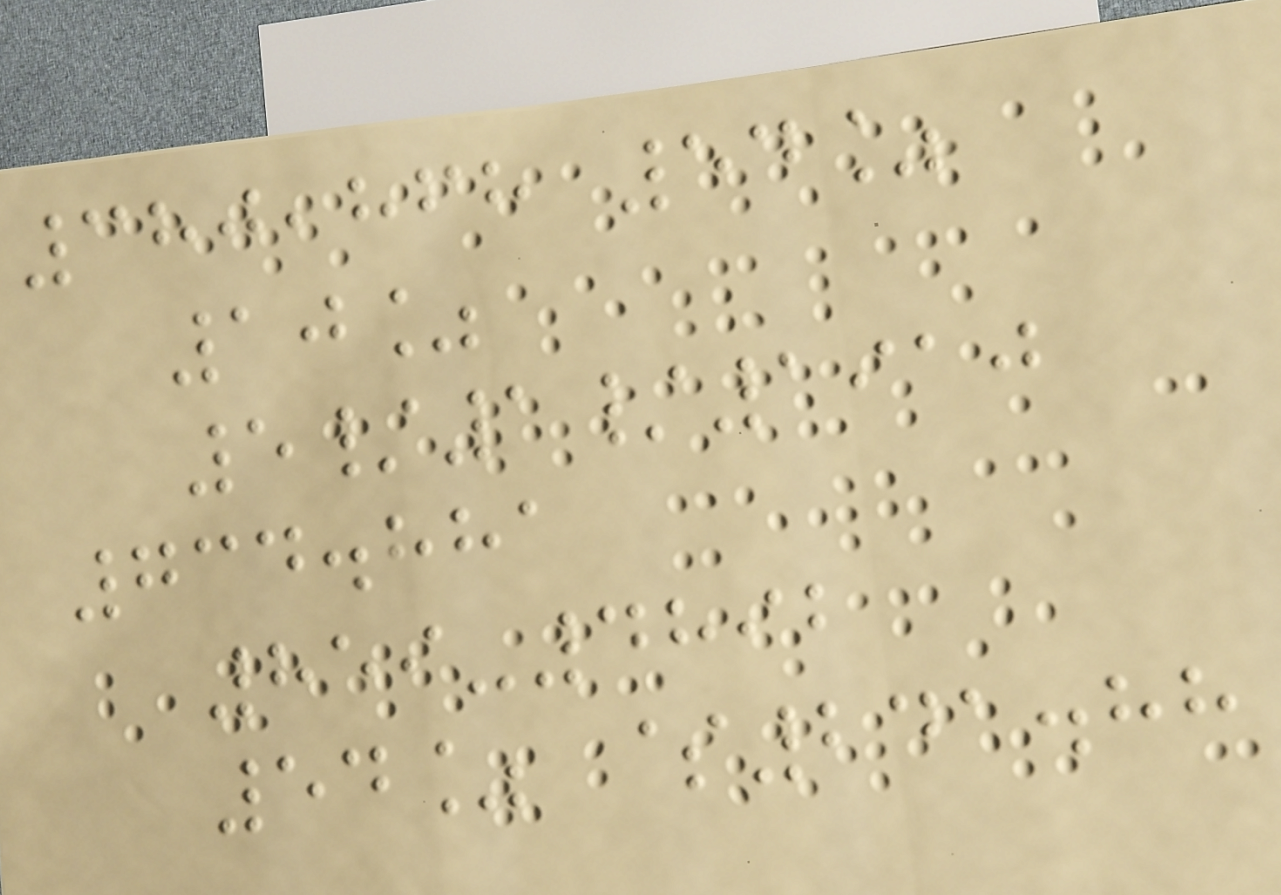380,868 54%
10%
5/1/1910
734.881
859-4892
54% $241.88
